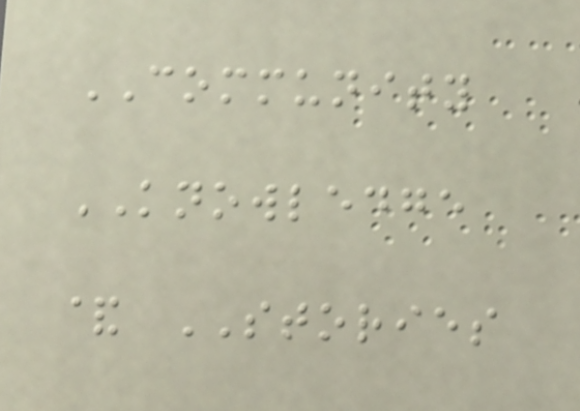COMMUNITY
KNOWLEDGE
& STORIES
